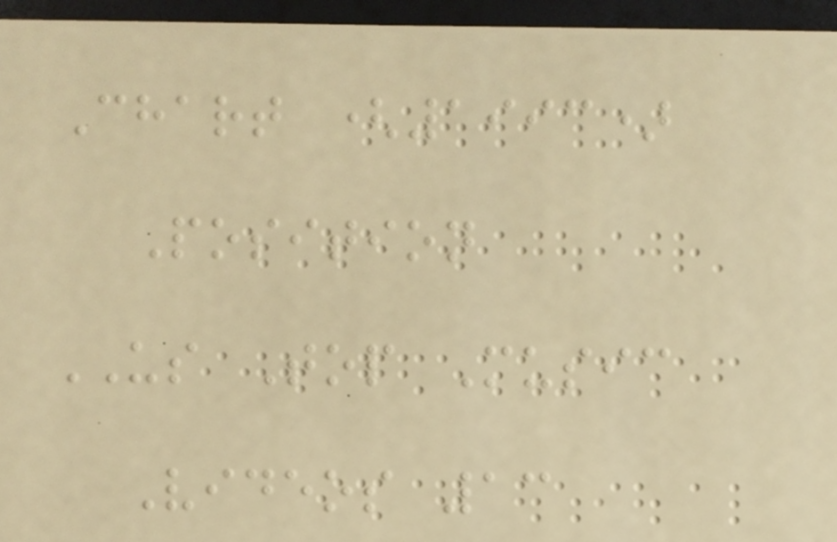Chart (1993)
Position
US Top Music
Videos 13
